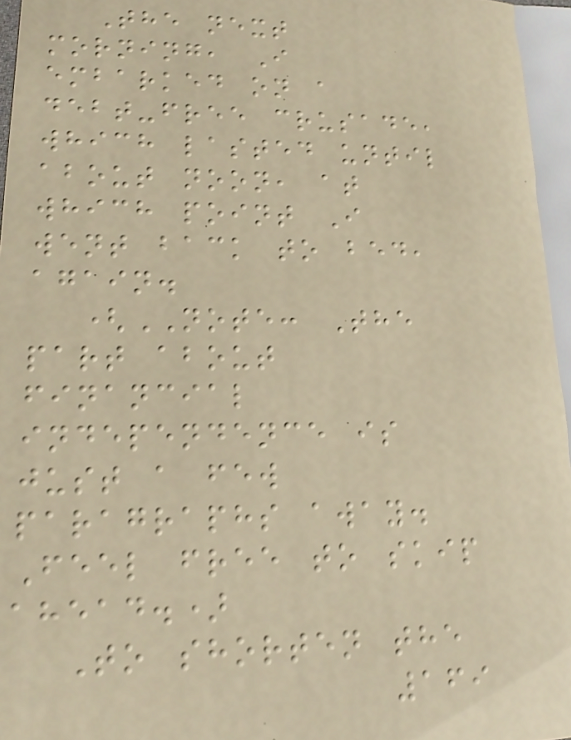The next
morning, I
embarked on a
debt-free crusade,
which lasted until
about noon, at
which point I
went back to bed,
again.
(NOTE: The
part about
financial
independence is
just a few
paragraphs away.
Feel free to skip
ahead.)
To shorten the
169
